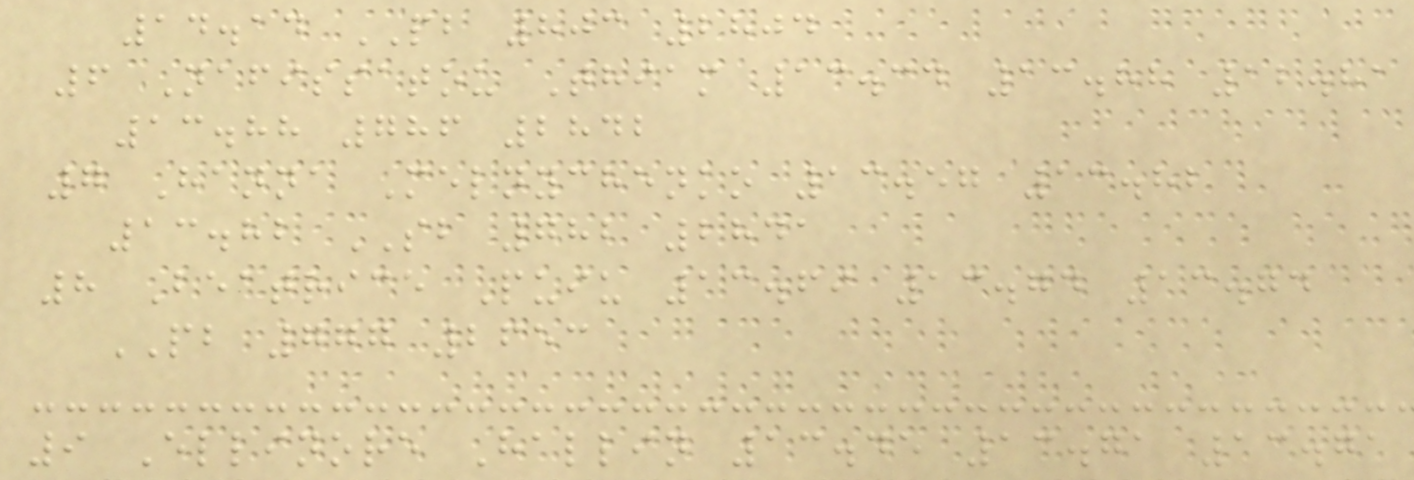14.14 PB 803 2804
6 Nafissatou Thiam 13.34 13.88 12.81
13.88 786 2842
7 Hanna Melnychenko 13.57 13.82
13.82 SB 782 2841
8 Beatrice Puiu 13.69 13.74 13.74
PB 777 2653
9 Ellinore Hallin 13.45 13.71 13.71
